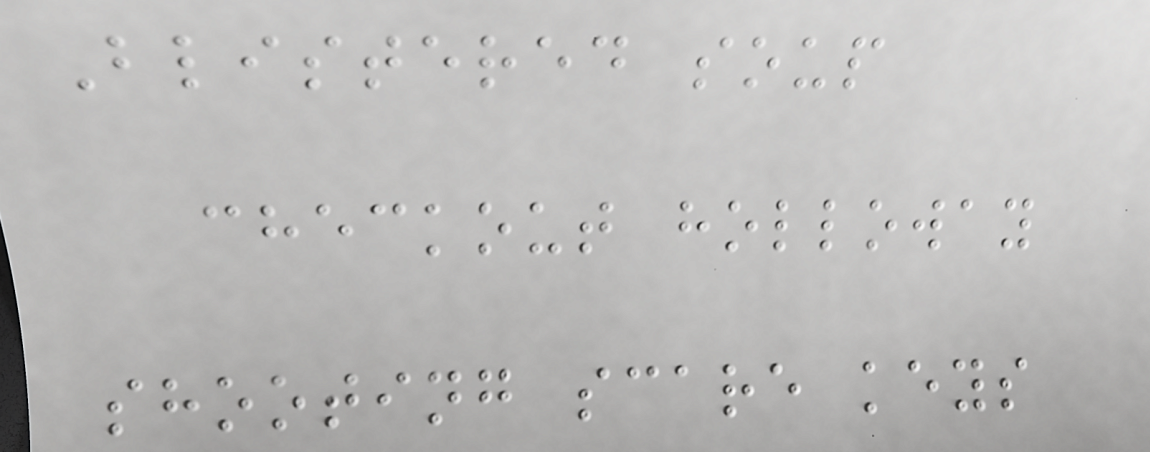Blistered soup
checkout holloway
shooting scare keys
